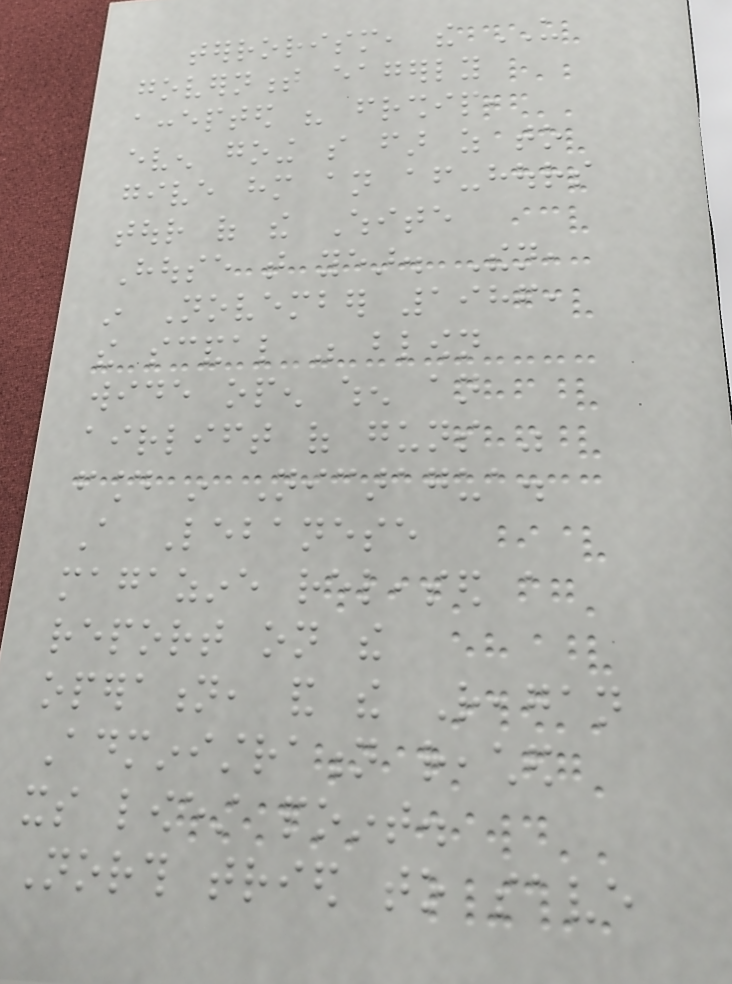terrorism, the US
government eagerly
accepted his friendship,
even going so far as to
give him an after-hours
tour of the White
House that year. Then,
in November 1986,
the scandal was blown
wide open when an
airlift of guns was
found in Nicaragua.
A Lebanese
magazine released a
report on the
operation, and the Reagan
Administration reached
its lowest point.
North tried to save
